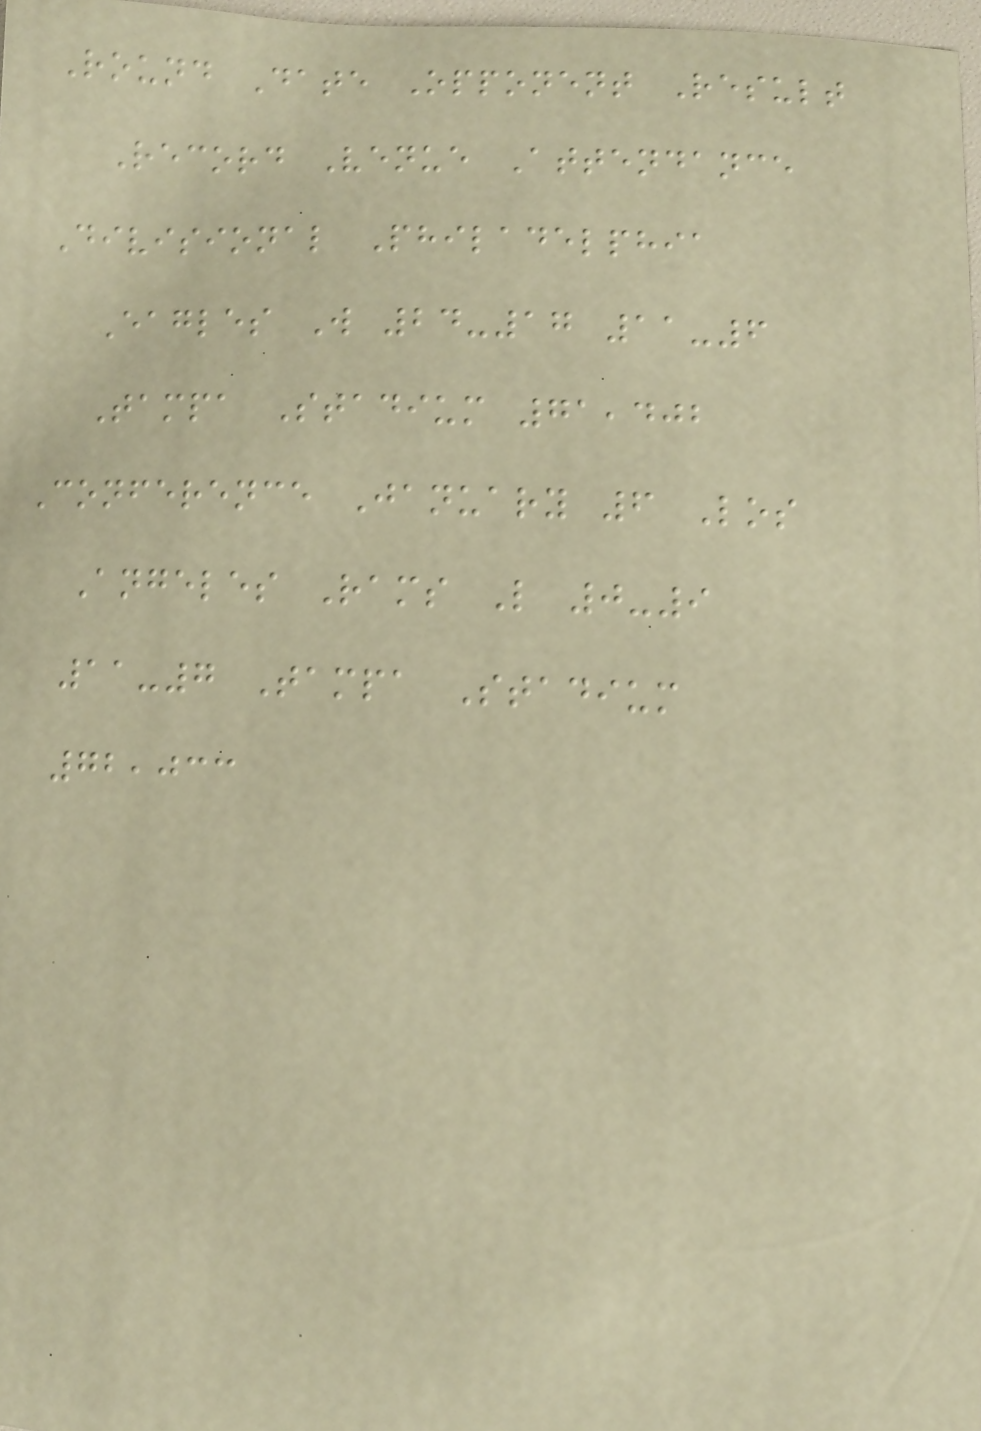Round Date Opponent Result
Record Venue Attendance
Divisional Philadelphia
Eagles W 24-17 11-6
Tampa Stadium 71,402
Conference January 6 Los
Angeles Rams L 0-9
11-7 Tampa Stadium
72,033
